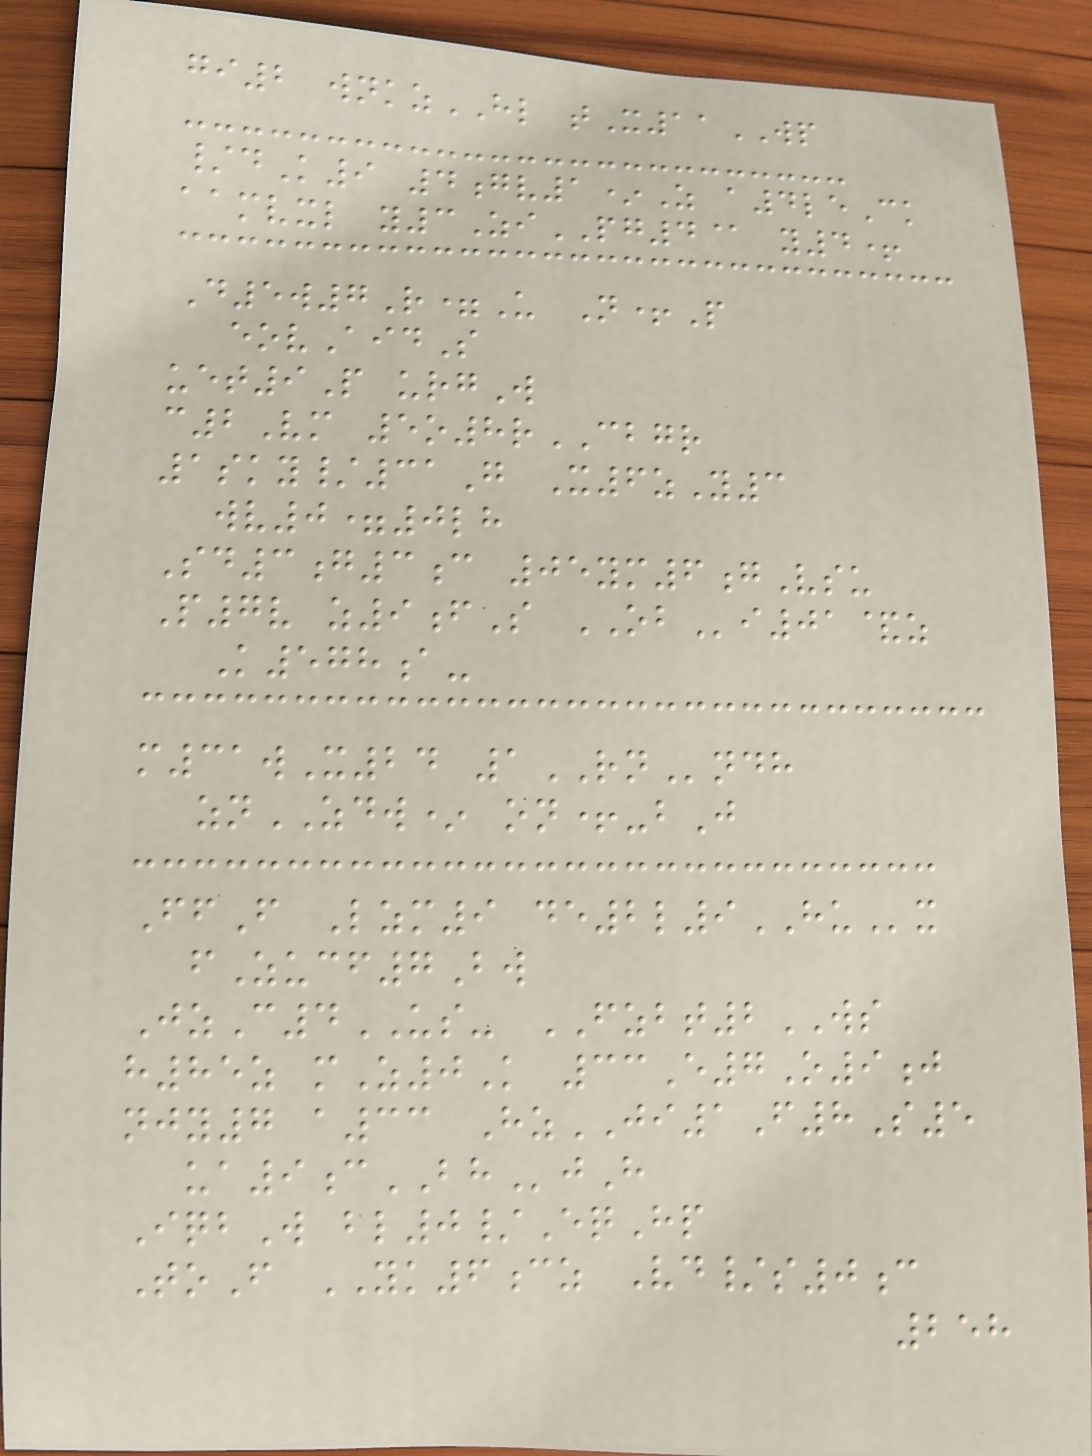gi2 wnkzHL tX11WP
/dK9 4gv1*Z a4leCk
aamvxl y3ZiPG4@ y4+
D5w7R=U N+P
eovAidS
uet9P urgW
c2Vm 5o8rCBGR
1sky/31G X6zY3
wv0=0lh
Sd3g3c 05ym6gVsu
P7v z9fS OBi01&z
K578a-
m31wX24 1RNndh
znZDW* on+-bJ
FfF Lzm9 de2l9HUx
fZucf7Bw
JzC4US- FZBT2WS
h85z mZ0K 33E7O9j
njy7 a33 HzJI1F8S5
ua9cBHjH
IqbW bl0/EqHp
ToF YK6cz Vd/s0c
258
